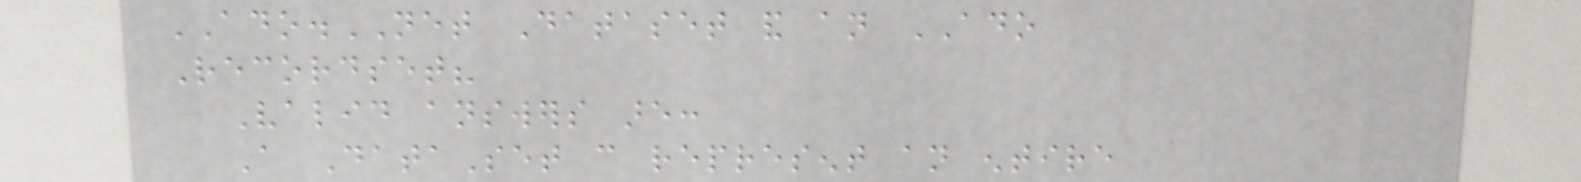ADO.NET Dataset and an ADO
Recordset?
Valid answers are:
A DataSet can represent an entire
